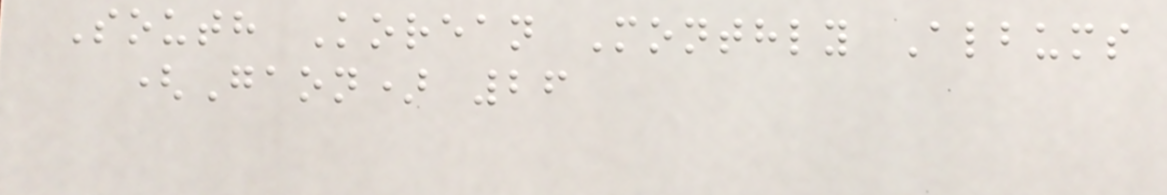South Korean Monthly Albums
(Gaon) 26
